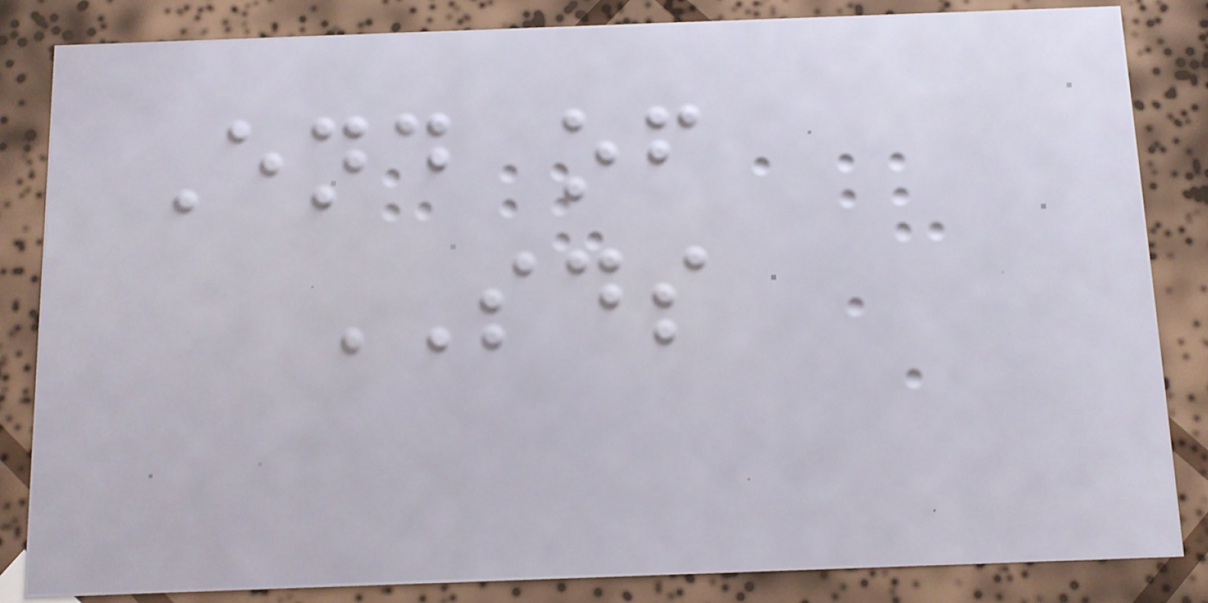End of
SDS
